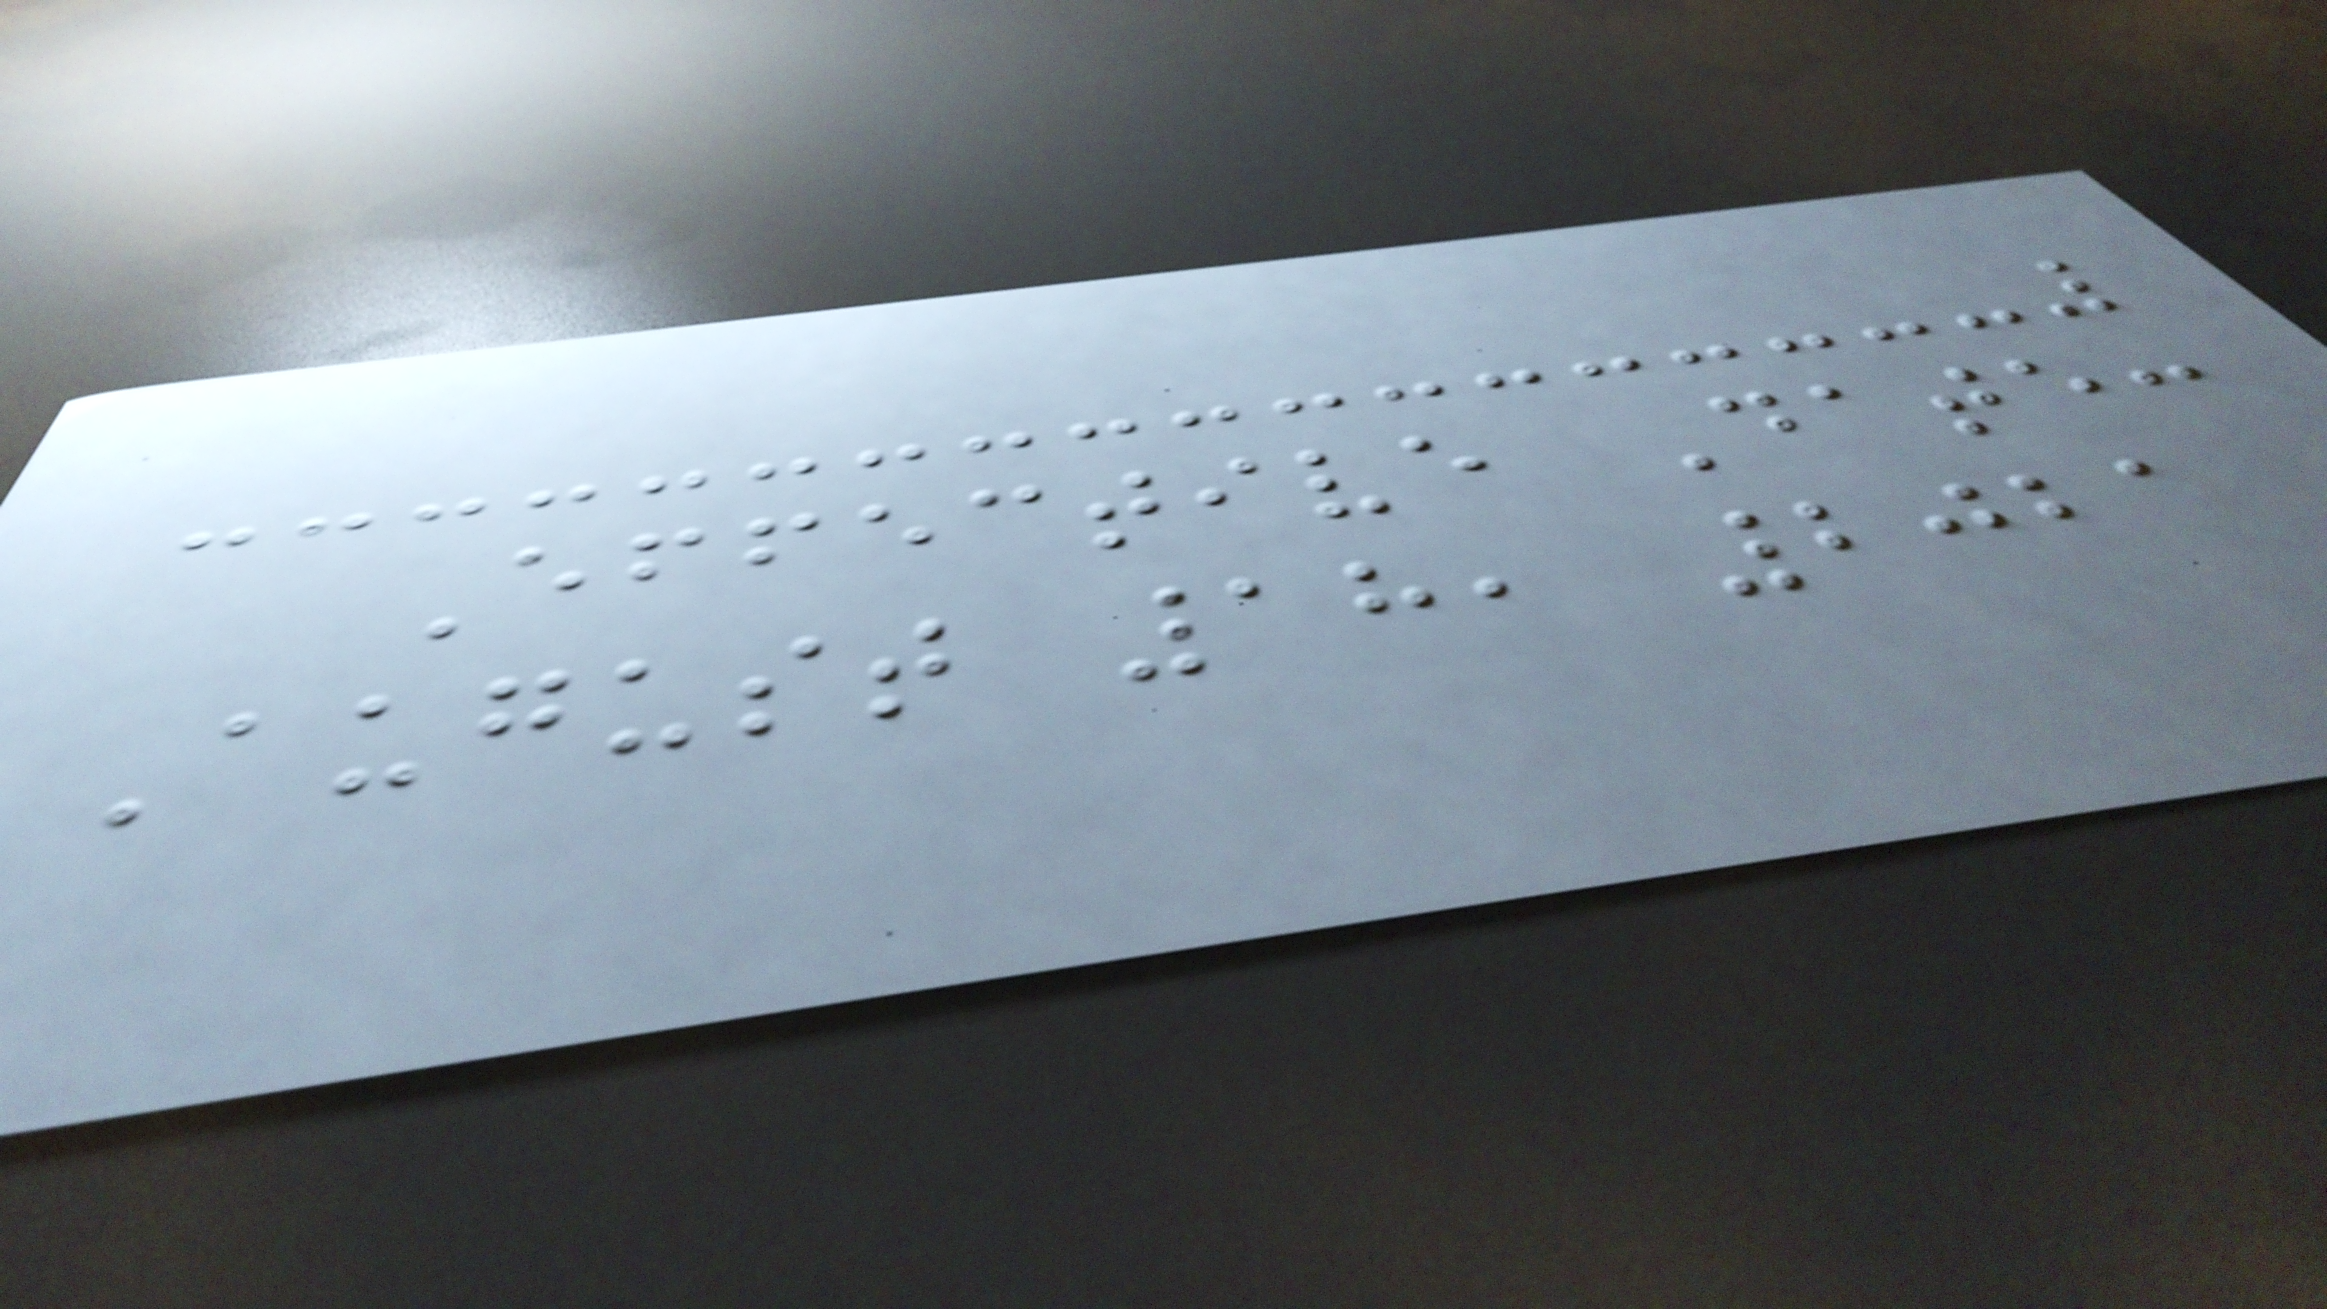Effective Date:
August 18, 2021
